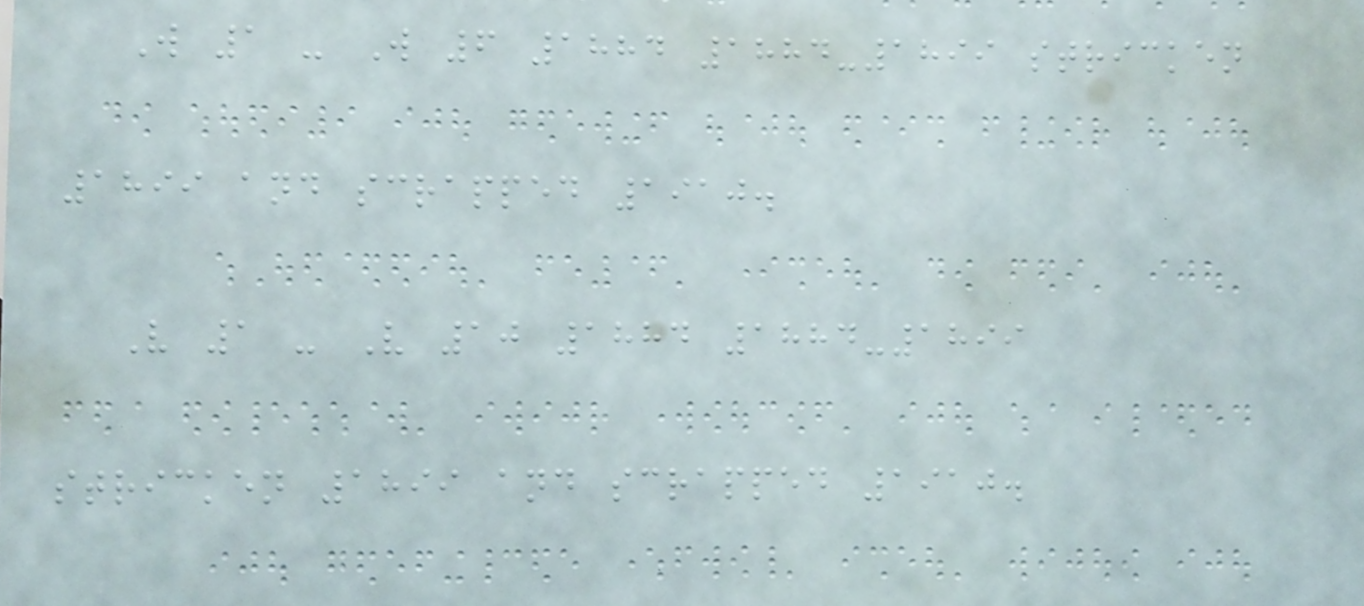W 1 - W 6 1884 1884-1899 stricken
1899 and scrapped 1910.
V 1 - V 10 1884 1884-1899
stricken 1899 and scrapped 1910.
